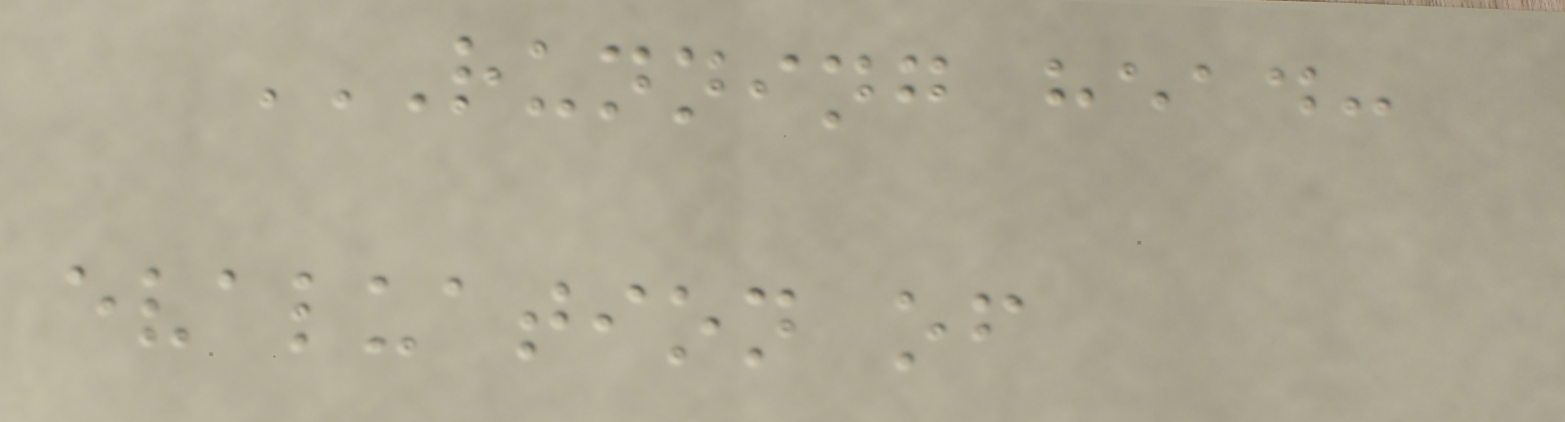RUNNING HEAD:
EVALUATION OF
